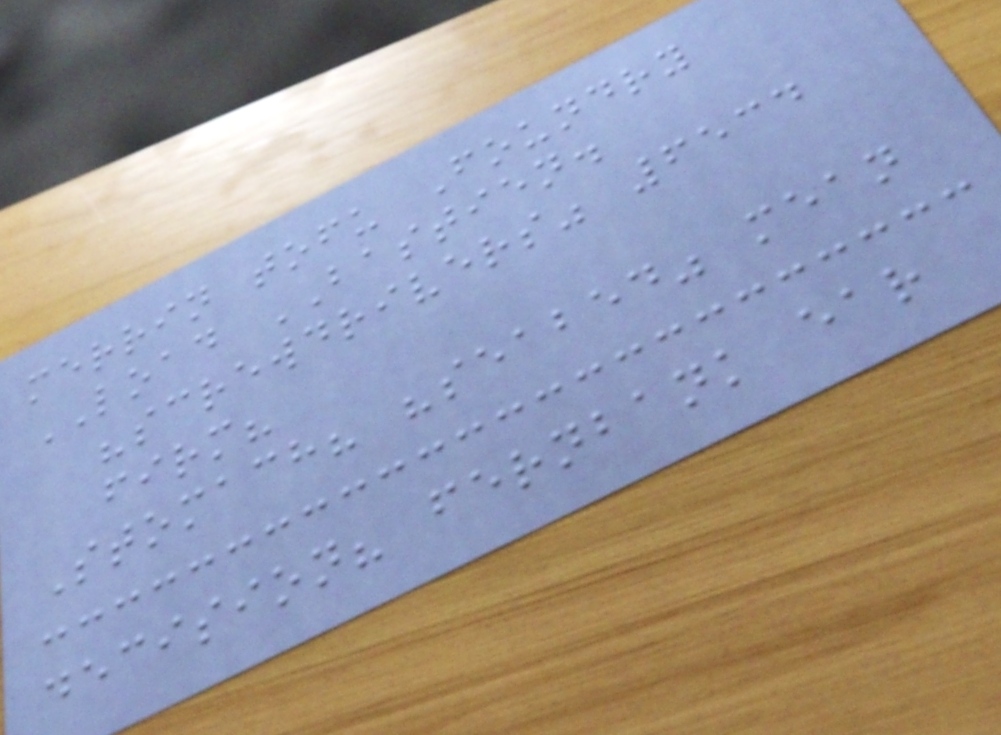merrin tofu Foundry
LOAD BASTIEN.
"screwdrivers" 6534
firm?
Stomach? "seabed" mean
decision? fernbank ear
